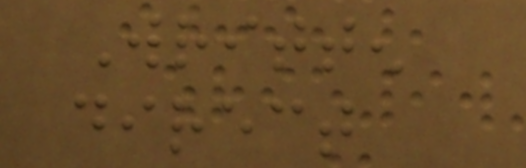Written
direct
